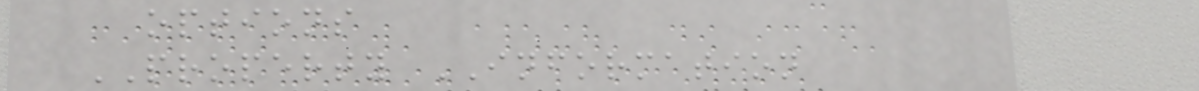options
PROPERTY INFORMATION
